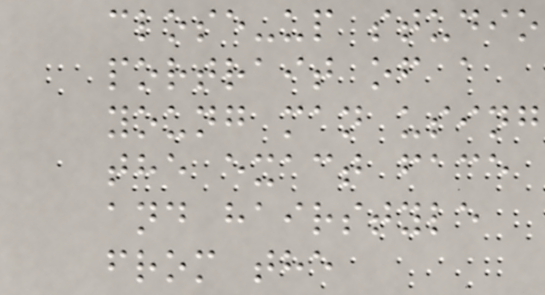close-up studio
portrait of a
young man using
the exact face
and hairstyle
from the
